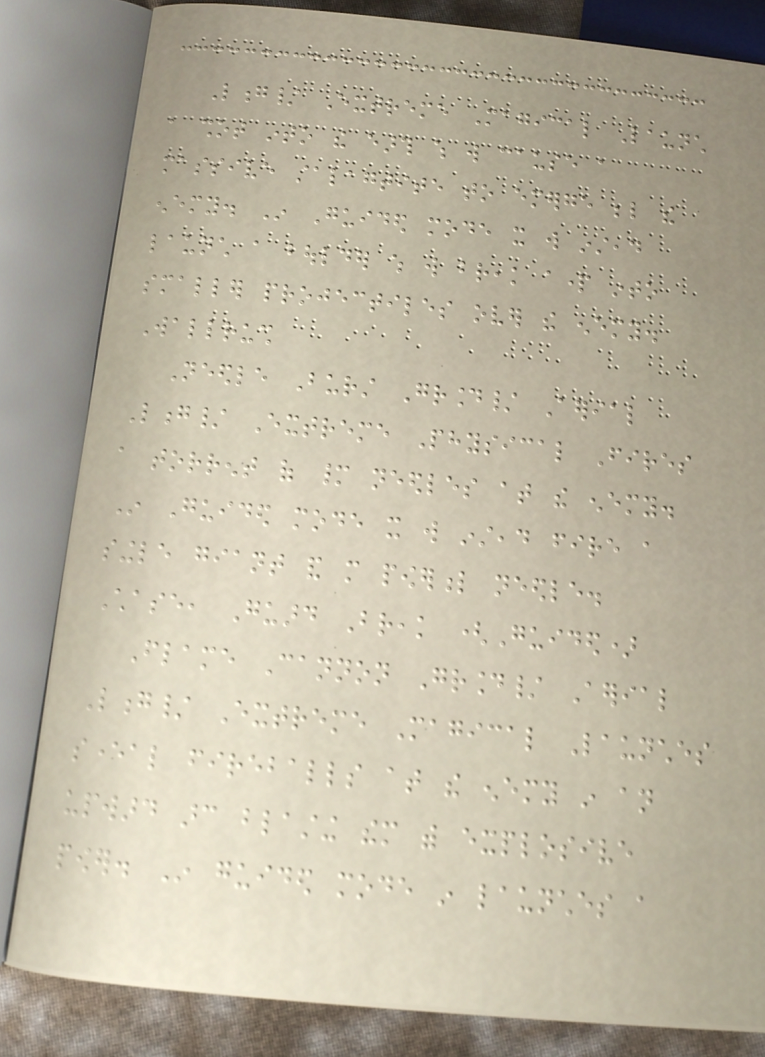Long/ Extreme Magical Launch
a shot into the earth which will cause a
massive stalagtite to emerge below the
enemy. In Guided mode it will instead
launch a boulder which will break apart into
smaller projectiles over the enemy.
Wallrush
Needle Burst Ground/ Aerial
Long/ Extreme Physical Fires
a torrent of many needles at the enemy.
In Guided mode it will instead fire a
single giant and more powerful needle.
Chase, Guard Break (Guided)
Flame Cannon Ground/ Aerial
Long/ Extreme Magical Launches
several fireballs at the enemy in an
upward arc blasting them with explosive
power. In guided mode in launches a
